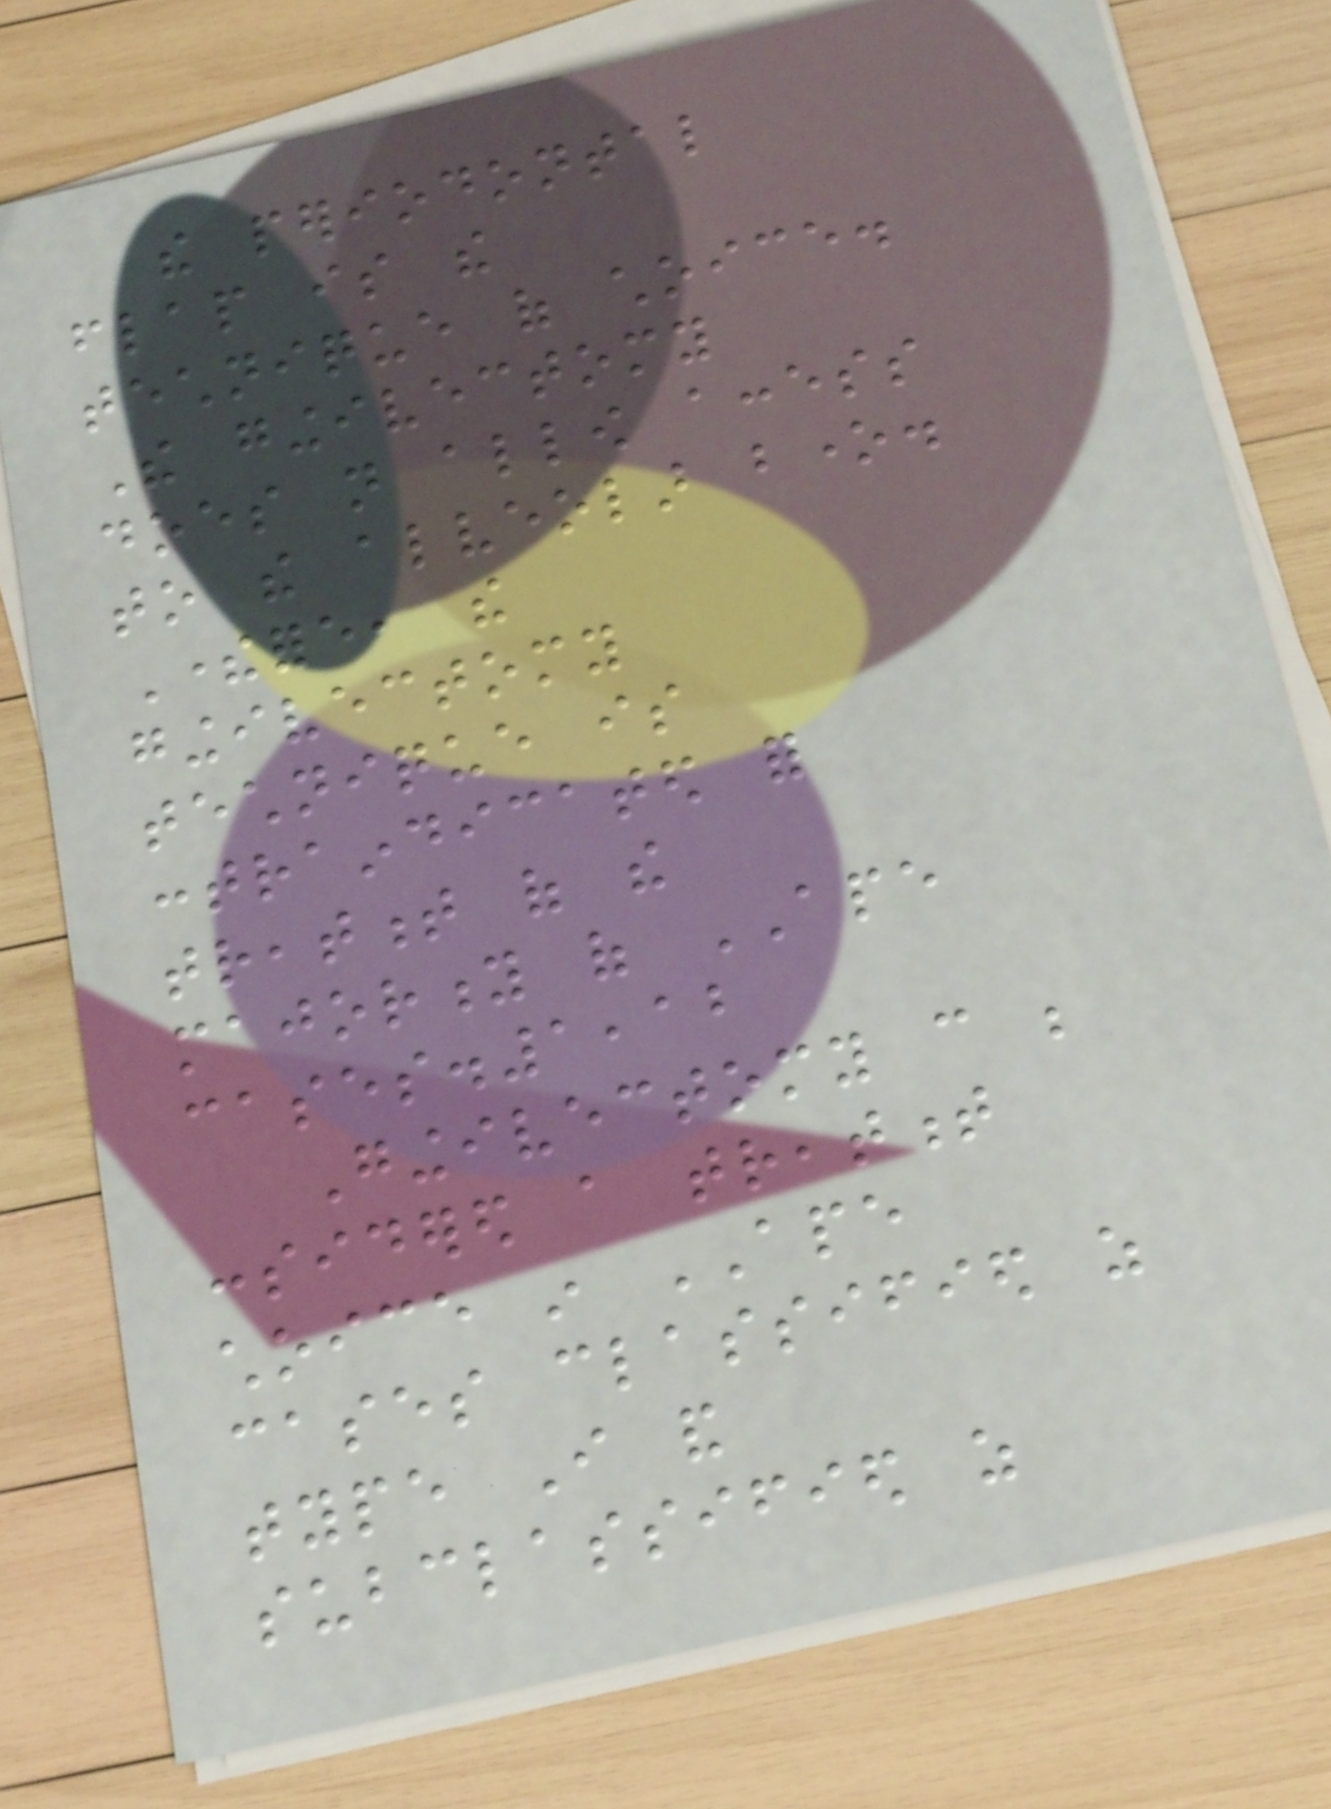the periodontal
flap is the
technique of choice.
The gingivectomy
does not allow access
to the alveolar bone.
Therefore, the
gingivectomy
technique is
contraindicated for
treatment of the
majority of APE
cases.1,12
Gingivectomy can be
considered a treatment
choice in APE
cases classified as
type I and
subclassified as
